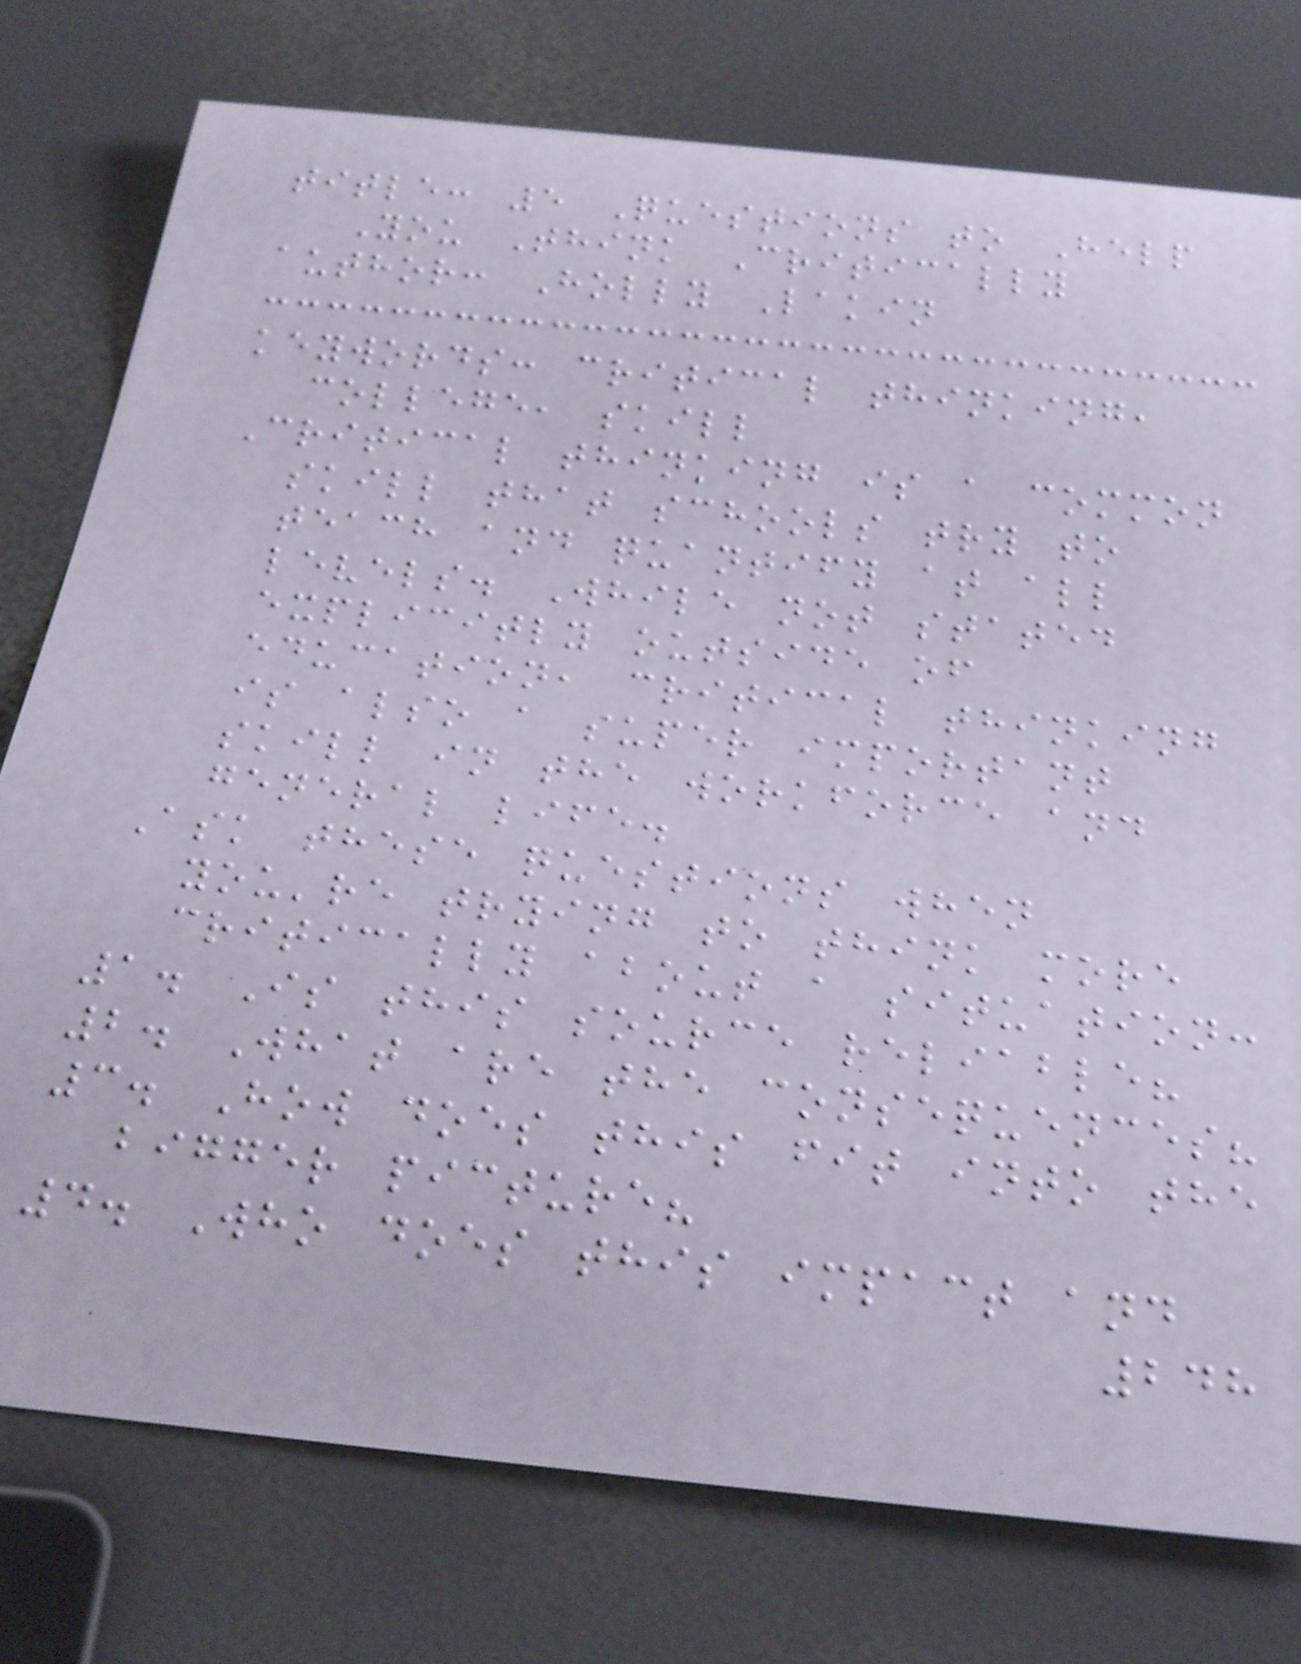title: 5 Questions to Help
You Think Critically
author: Holly Lakin
keywords: critical thinking,
college, skill
Critical thinking is a common
skill that schools try to
teach and quantify at all
levels. While not stated
explicitly outside of
education, critical thinking
is also a super important
skill in the workforce and
general life.
Ask these questions when
you're trying to think more
critically about a situation:
1. Is this source reliable?
2. What are the consequences?
3. How does this fit into the
bigger picture?
4. Who does this impact and
248
